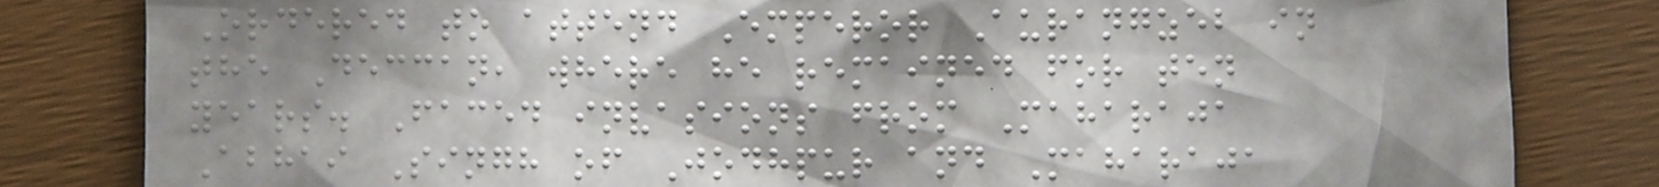Ordered to attend Emperor Aurangzeb in
the Deccan, where he remained for ten
years. Faced invasions from Maharaja
Abhai Singh of Jodhpur and Maharaja
